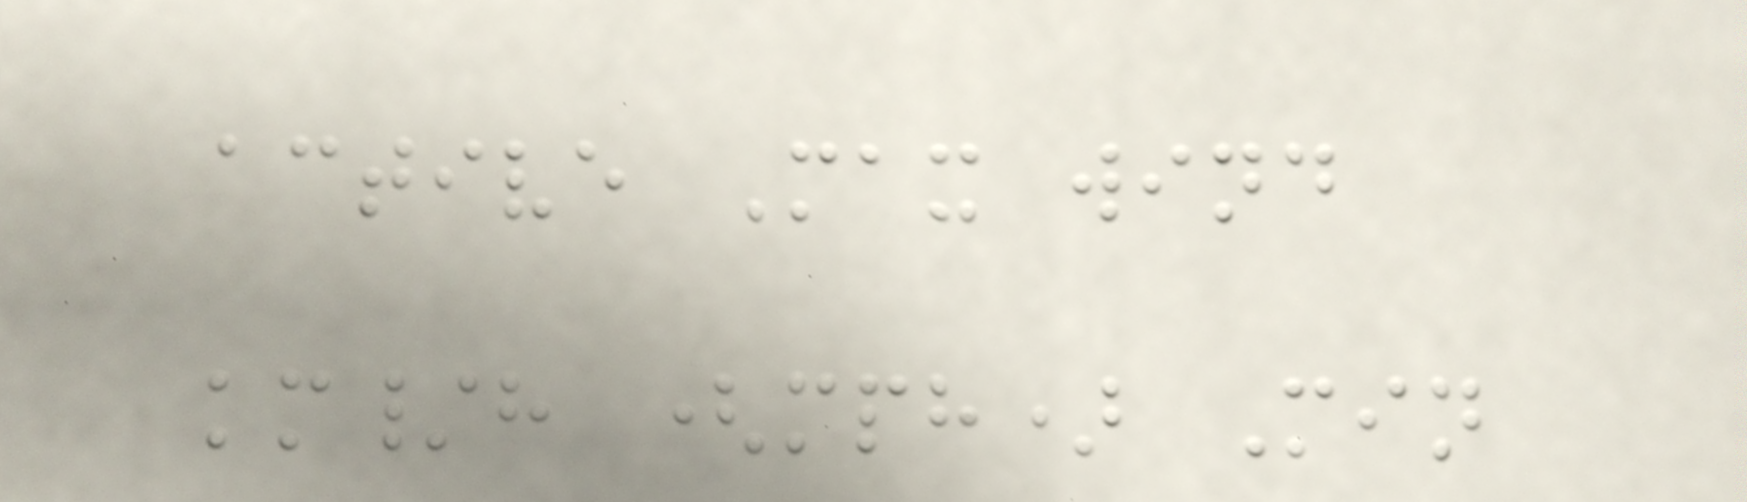active Max wind
km/h (mph) Min
